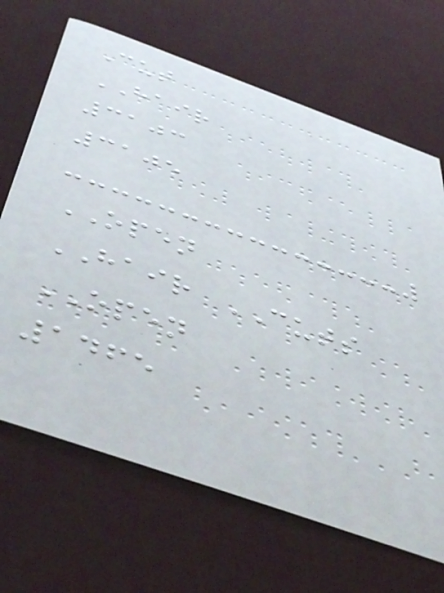Cut
HAIR
3103
3105
OPEN
HAIR CUTS
OPEN
1465
